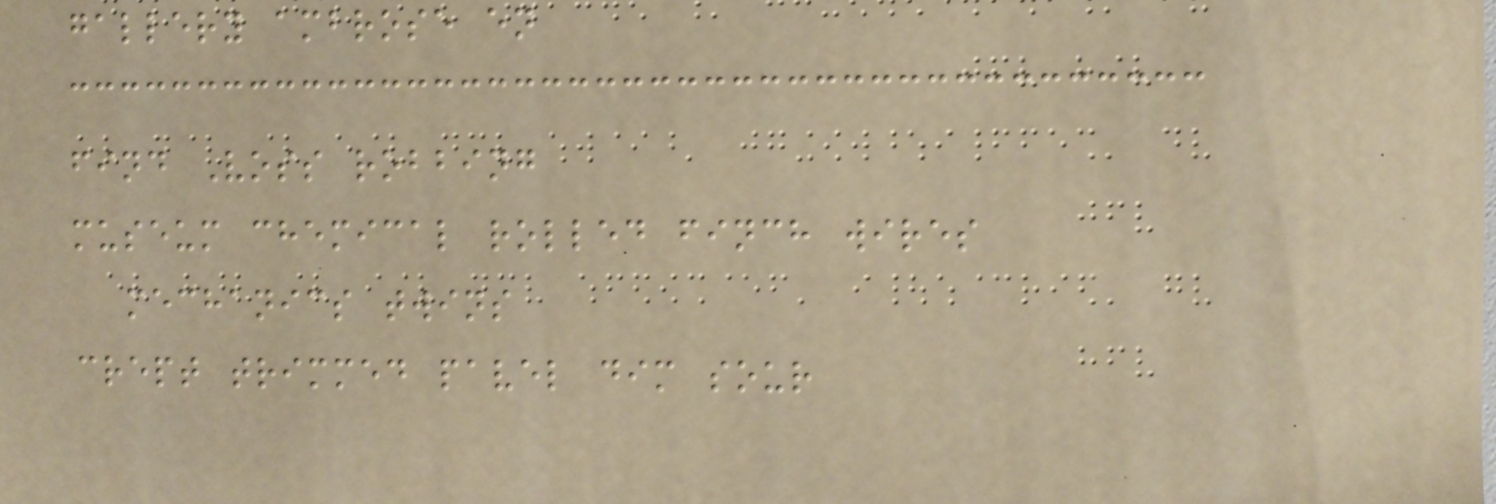gallery ambrose en
find Voss robbing
museum chemical rolled finch wires
mechanics twins
crept trimmed pavel dim sour
